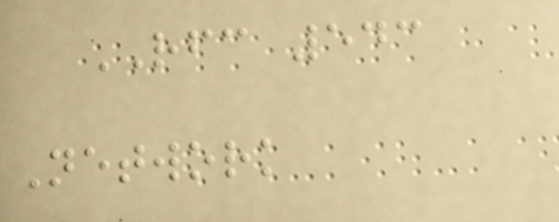RFC 543
Network
